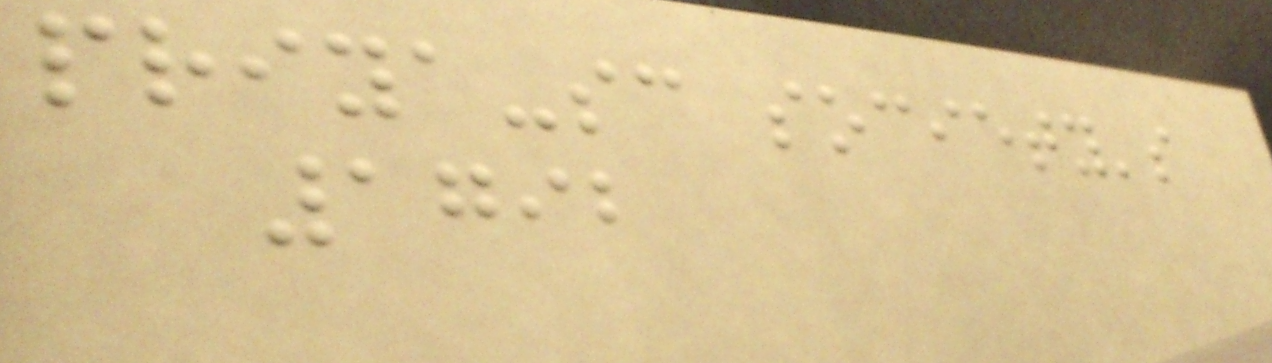priya-sc society's
1792
